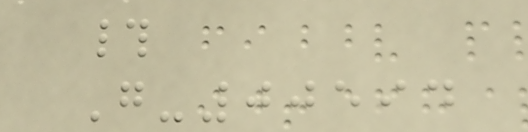#
G-00594
